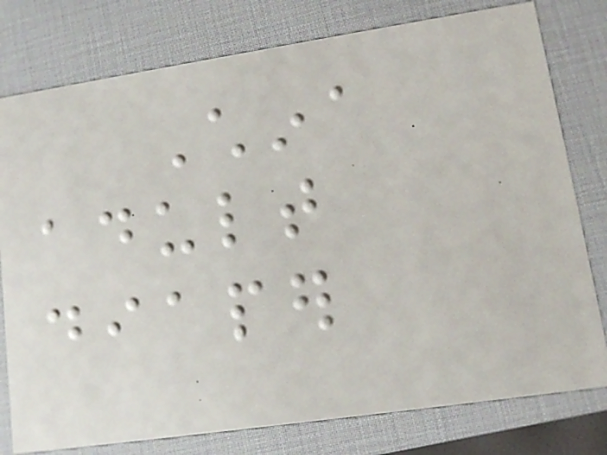China
adult
diaper
